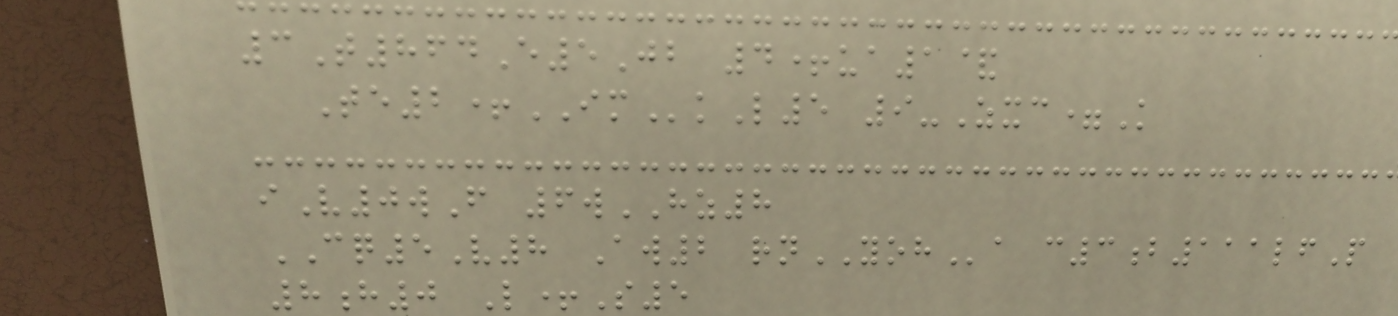3T864E5Jb 4+ua1&
Te2+IMkL5 9-Zxc=K
iV0wF 6wHZ8
CQ5V8 Aw2 rnYOHa c3b111lfP
8h0 L+S5
